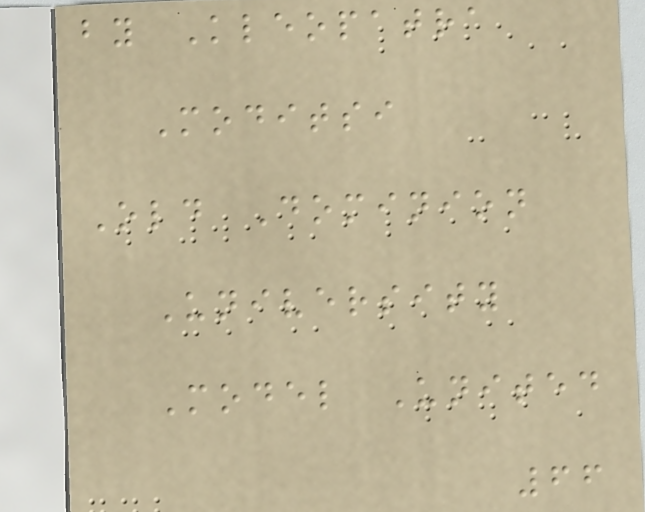by Kleopatra
Moditsi
Old Dominion
University
Model United
66
